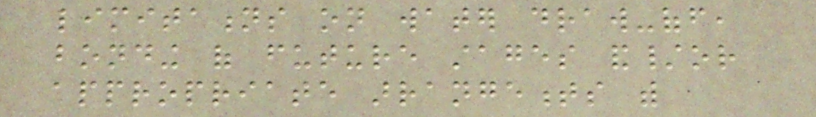limitations on water draw-off,
bonding of future stages and/or
appropriate arrangements with
